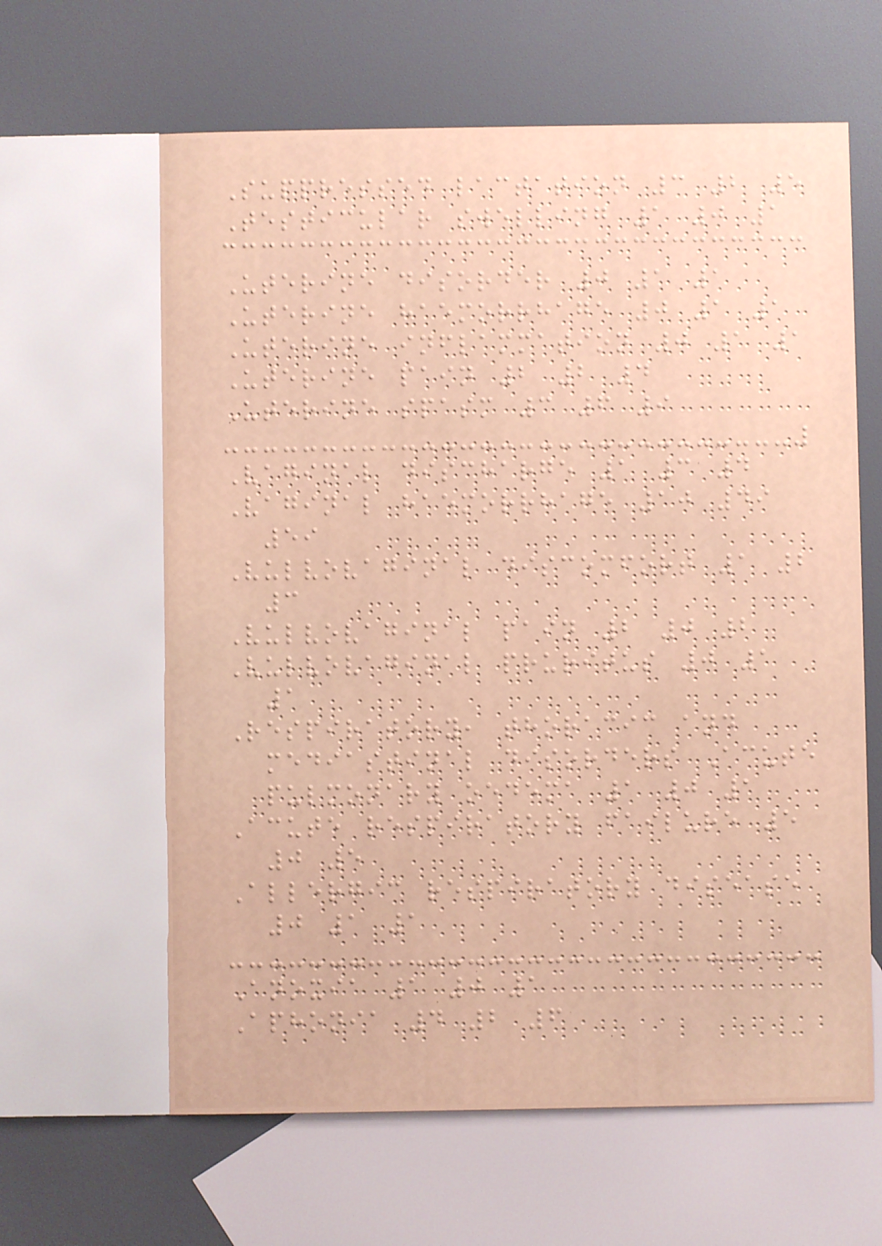Suppressed lactation 3 2 5
Testicular swelling 1 0 1
Uterine disorder 0 1 1
Uterine haemorrhage 0 1 1
Uterine inflammation 0 1 1
Uterine pain 2 2 4
Uterine spasm 3 6 9
Vaginal discharge 1 3 4
Vaginal haemorrhage 10 49
59
Vulvovaginal discomfort 1 2
3
Vulvovaginal pain 2 0 2
Vulvovaginal pruritus 0 1
1
Respiratory, thoracic and
mediastinal disorders Acute
pulmonary oedema 1 0 1
Acute respiratory failure 5
0 5
Allergic respiratory disease
0 1 1
Anoxia 1 0 1
Aphonia 4 2 6
